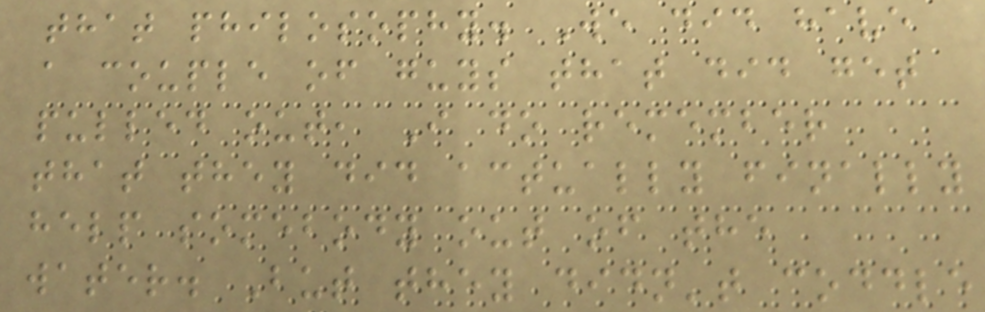that philosophy. We did have
a couple of guys that did get
pulled out, I do remember
that they did actually finally
help somebody out of the
water. But they didn't coddle
